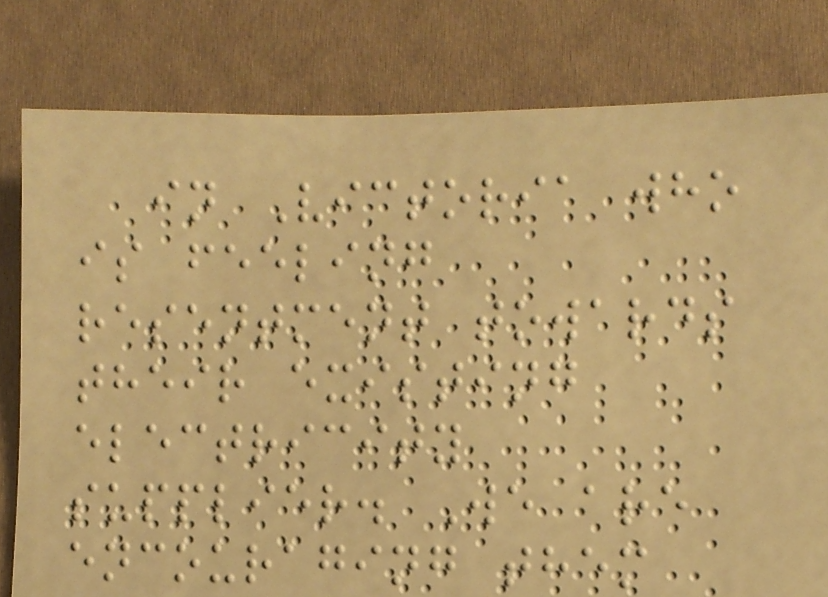in Victoria who
is feeling
resentment towards
their existing
electricity
supplier. We are
encouraging them
